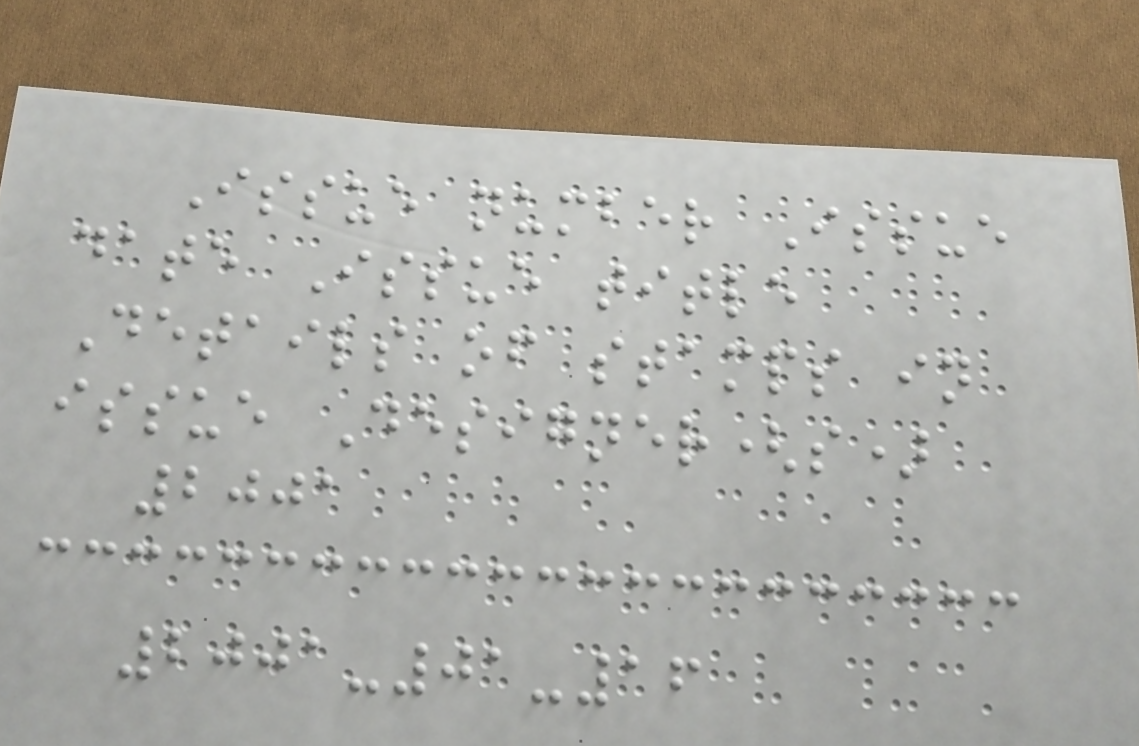Issue number Issue
date Issue title
Details of stamps in
issue Designer(s)
2001
2001-01-16
